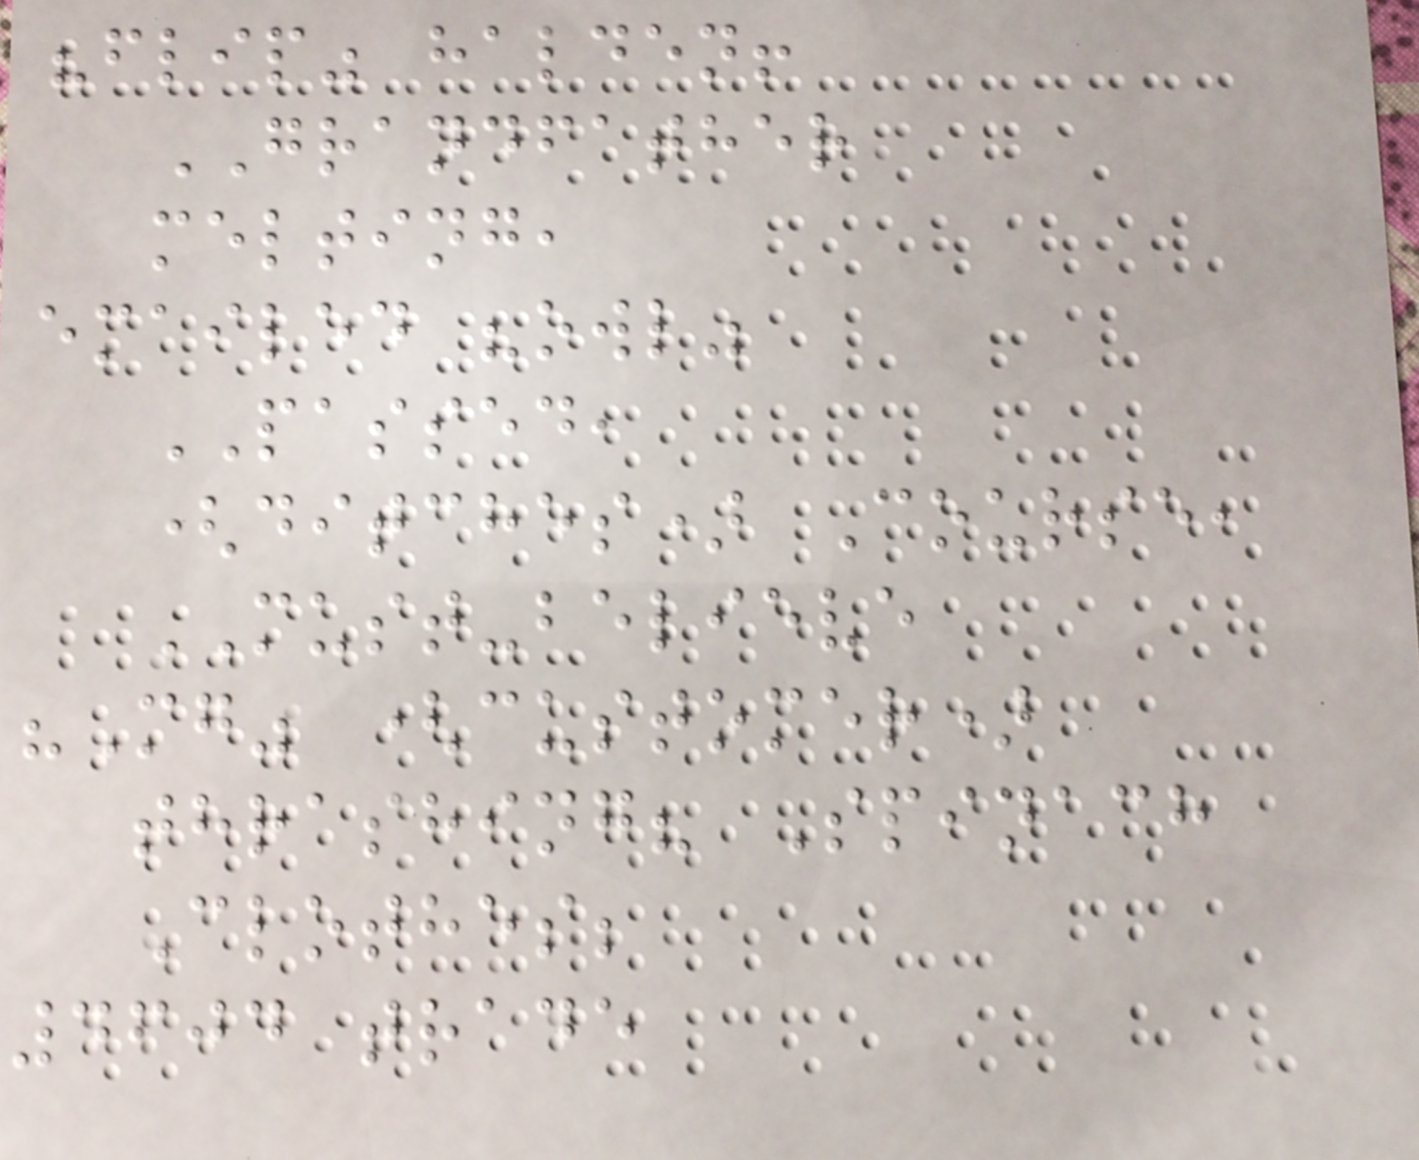"flip" halden!
GRANDFATHER
melting,
emailed "owl"
PASSED,
(ditches) Course,
MUST-believe
"Mg" (customer)
thrashing? Spinach
Clothes;
4604 trade
